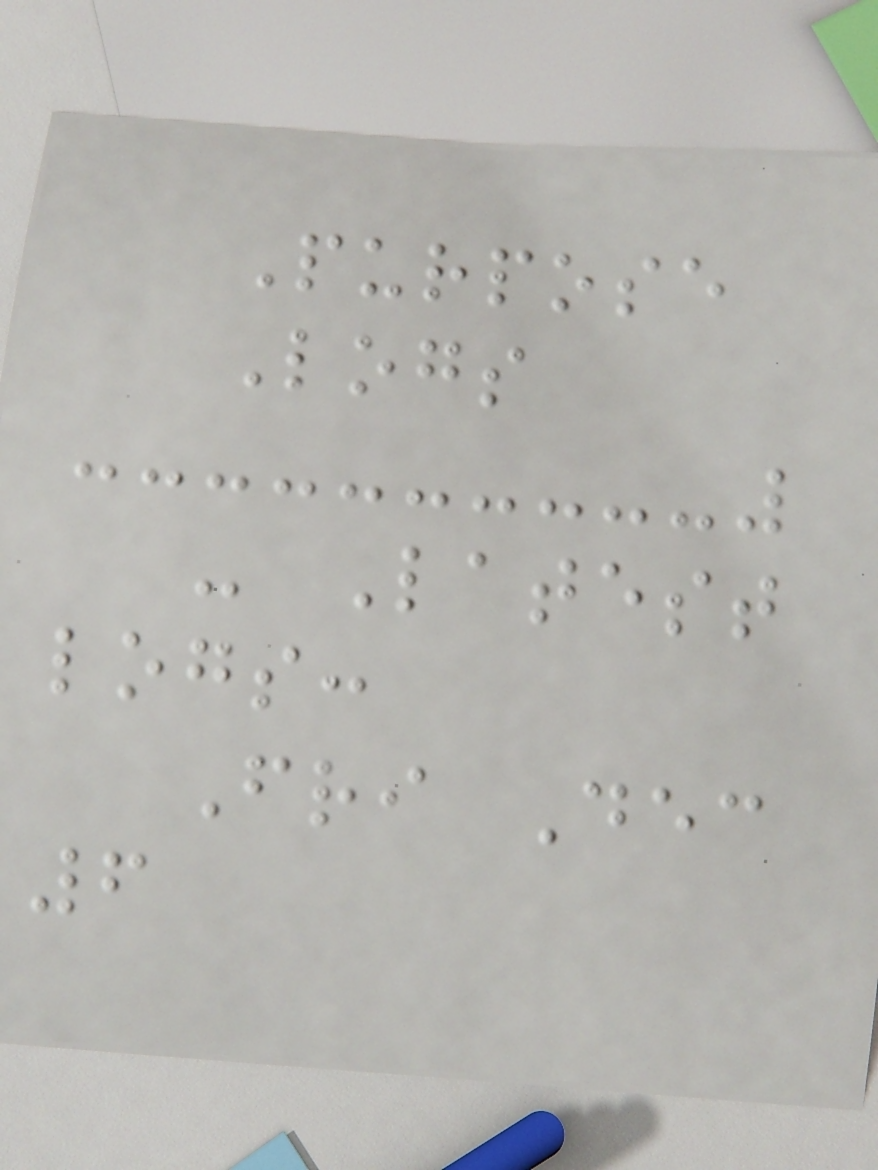Purpose
Logs
- Latest
logs:
Fri Dec
6
